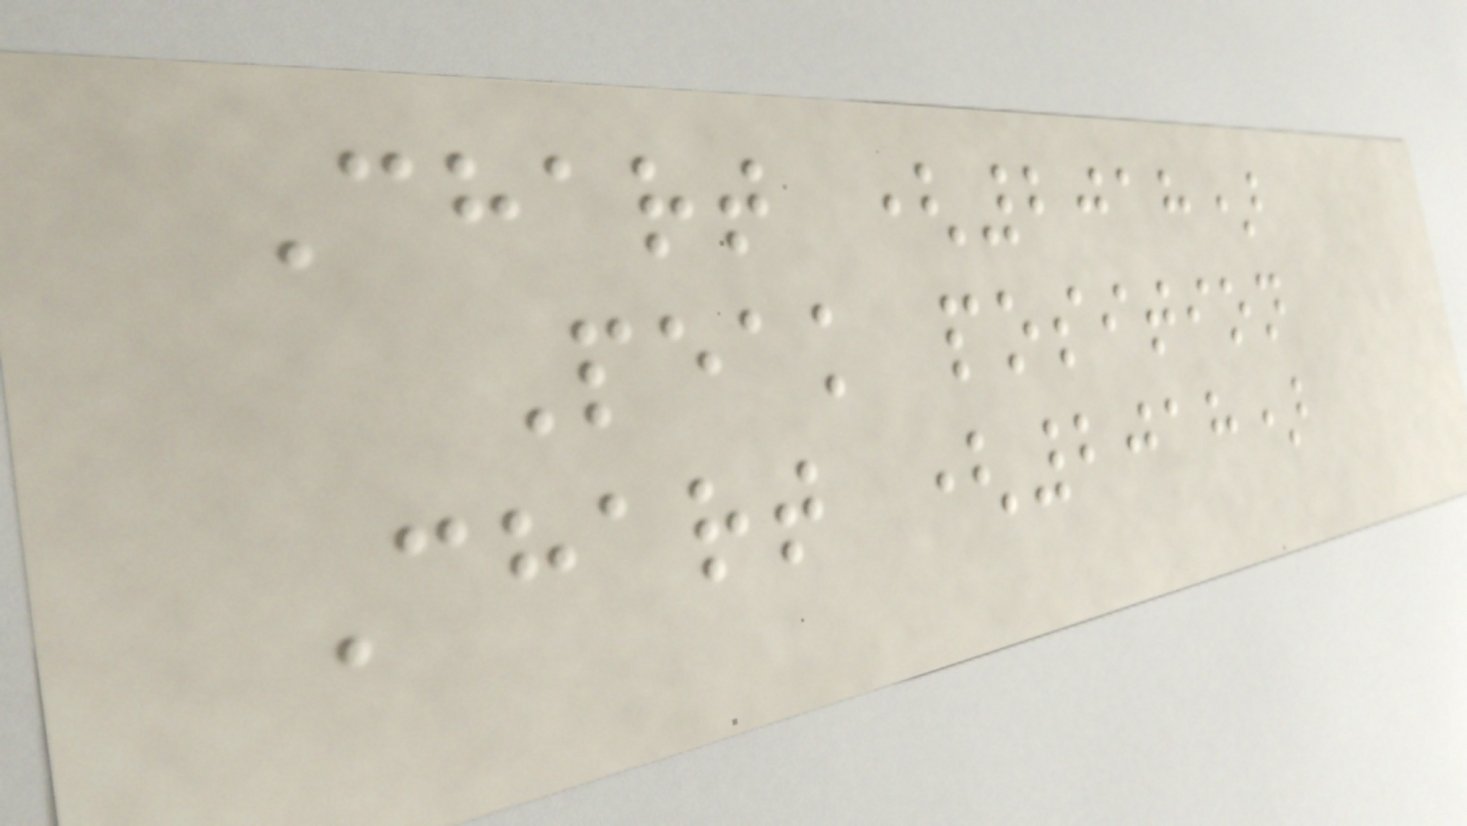Chart (2018)
Peak position
Chart (2018)
